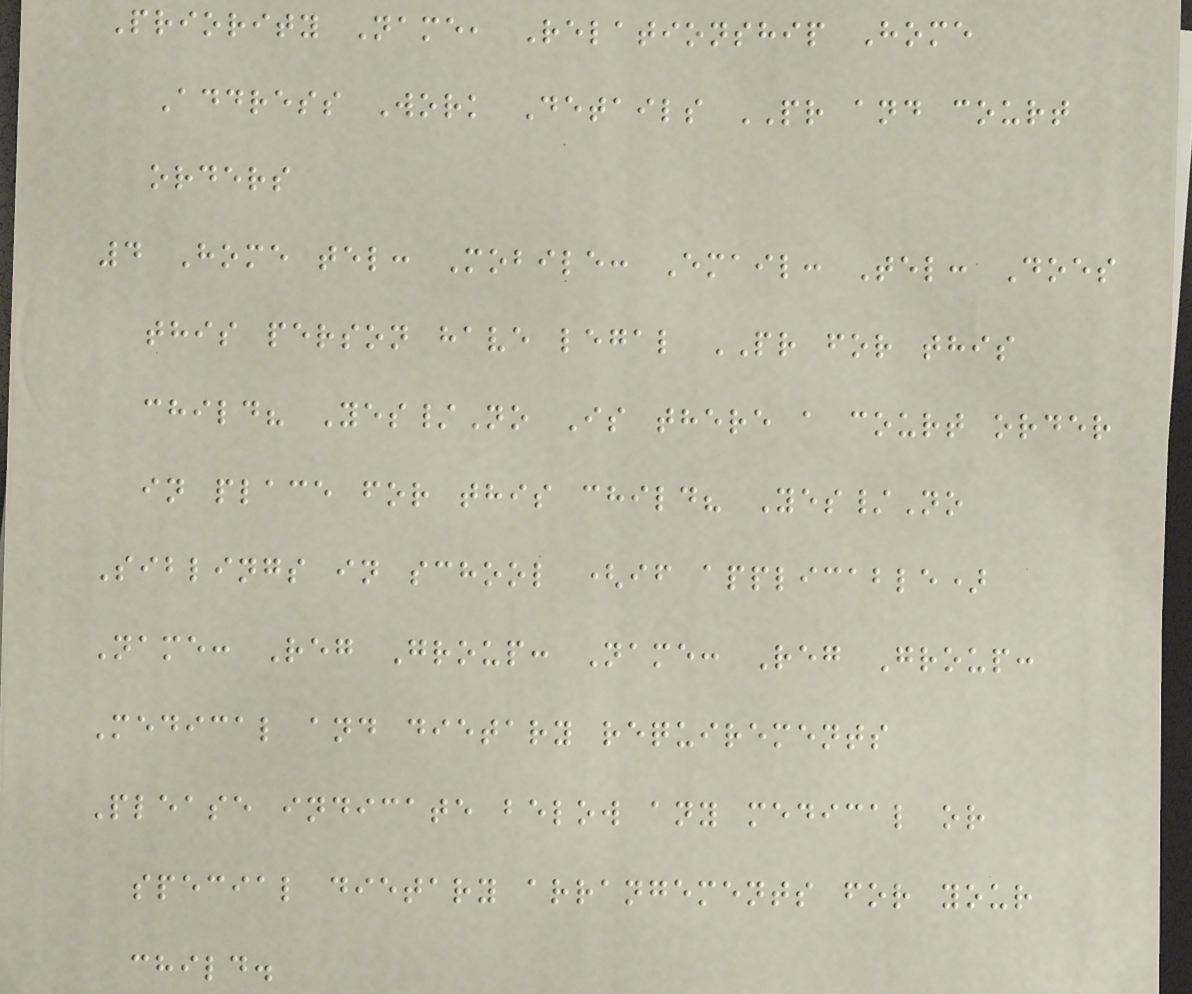Priority Name, Relationship Home
Address Work Details PR and court
orders
4 Home tel: Mobile: Email: Tel: Does
this person have legal PR for this
child? Yes/No Is there a court order
in place for this child? Yes/No
Siblings in school (if applicable)
Name: Reg Group: Name: Reg Group:
Medical and dietary requirements
Please indicate below any medical or
special dietary arrangements for your
child.
